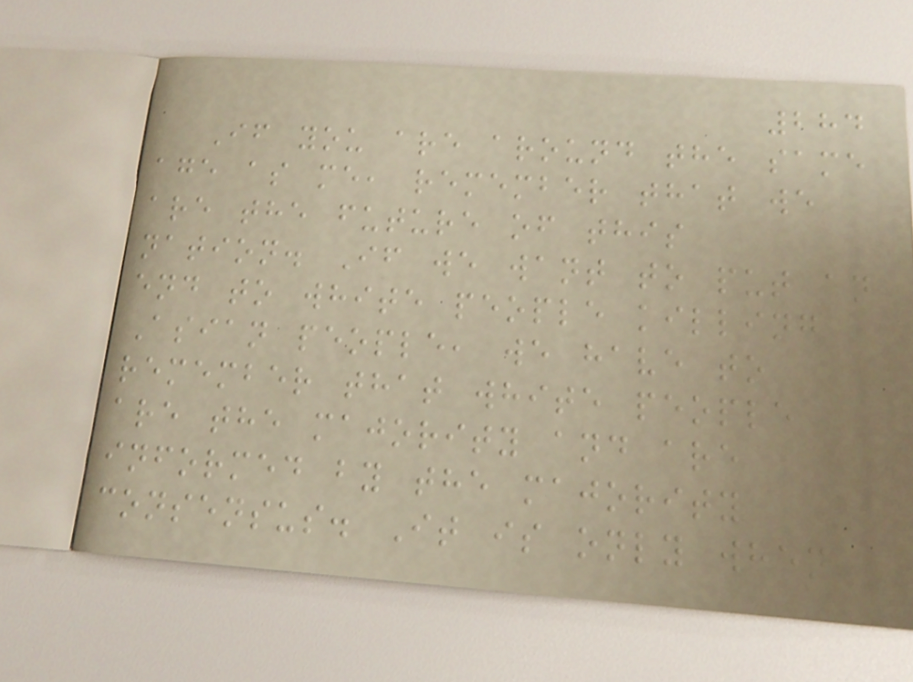284
If you are around the same
age as me, remember that we
are the future of this
nation. If we want to put an
end to white people killing
Asian people, we have to
remember that white people
are the majority and are
informed by the majority
consensus. It is only when
